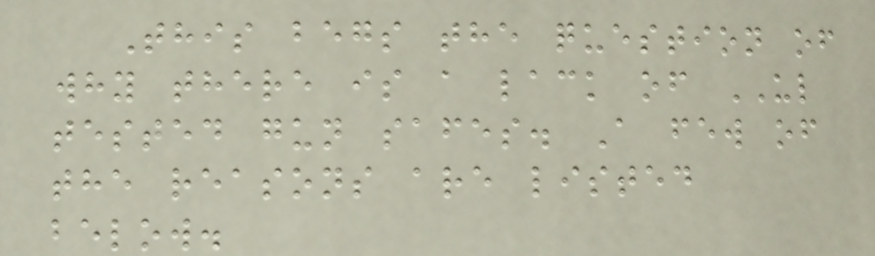This begs the question of
why there is a lack of UL
tested gun safes. A few of
the reasons are listed
below.
